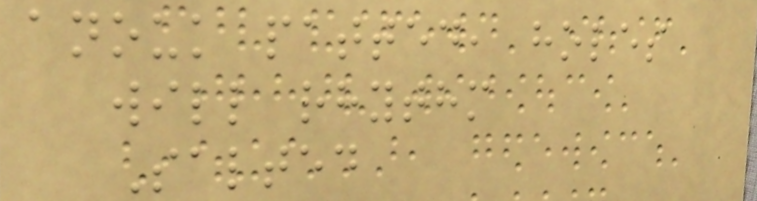anouk patted, holes
will rhythm
Salted
